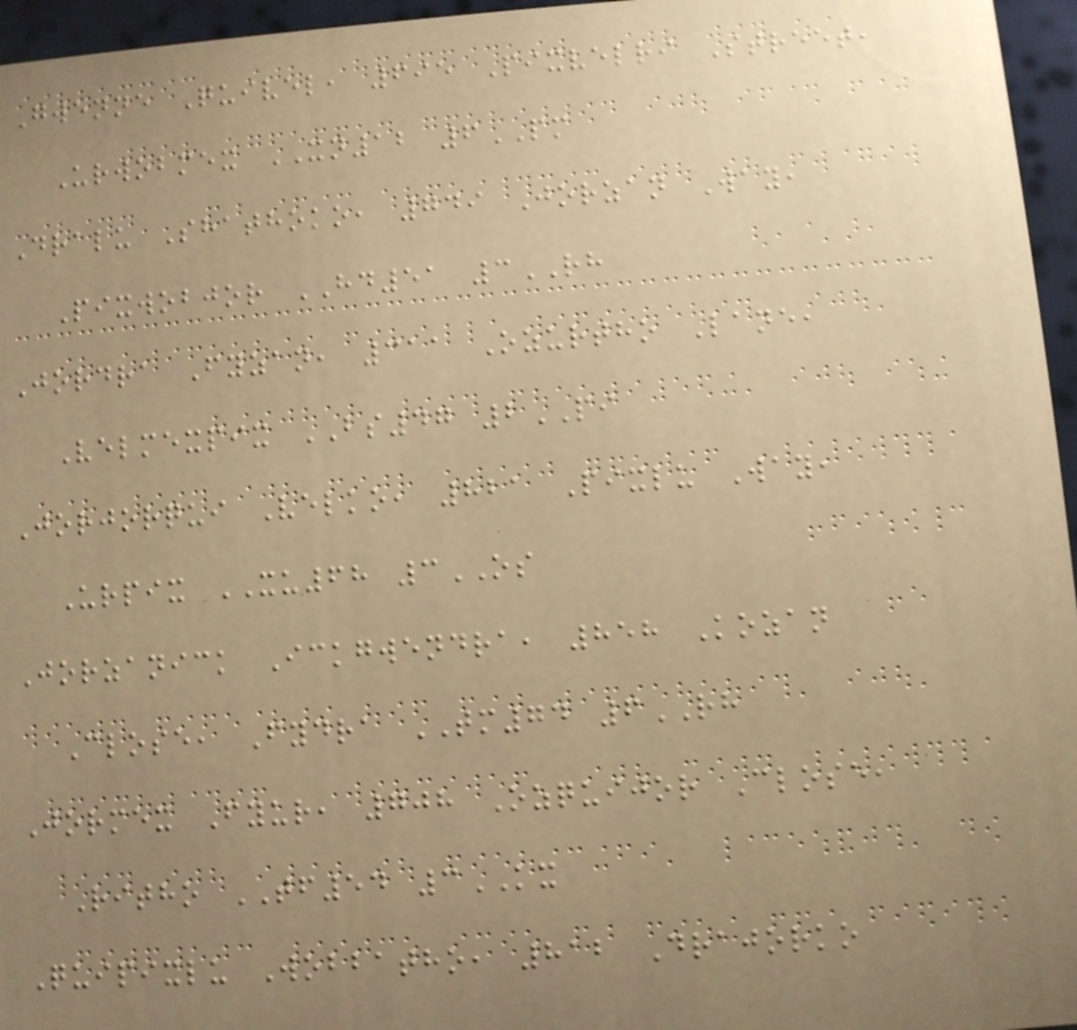Gwenne Quivel, 695 Pixvelri Street,
Urwobmex XN12 6PM
Dralu Shathoko, 749 Jorzan Way,
Pixwobjor HD51 3RH
Jordra Fyzan, 311 Ozurtho Lane,
Velmexpix BS47 2PI
Jorjorqui Velko, 821 Pixlu Way,
Urpix XU68 3OS
Jorzanick Ickgwendra, 858 Kozan
Close, Fydra TM74 6RH
Jormex Fyur, 708 Ozquijor Close,
Ritho TF54 3KX
Quipixlu Wobbatho, 812 Drajorko
